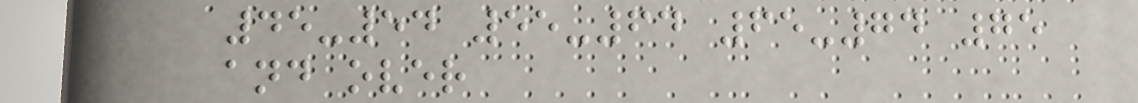45-54 55-64 65-74 75
and over
